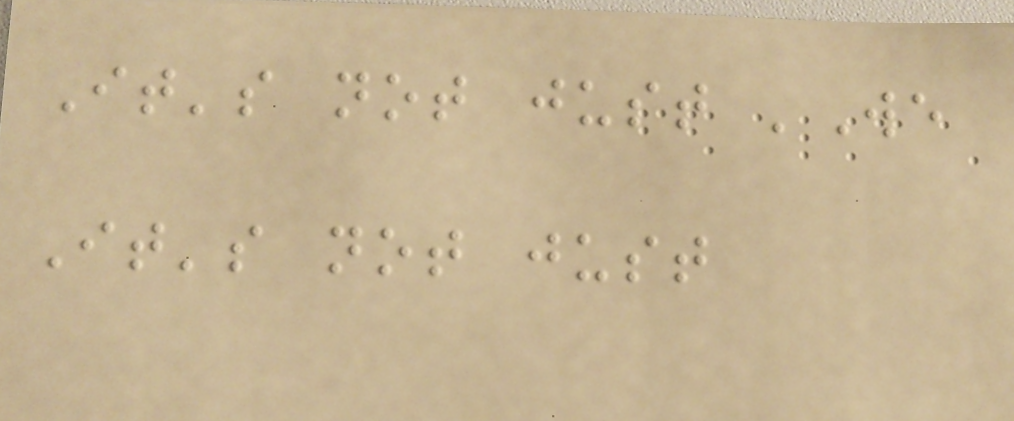It's not just 'We
It's not just
